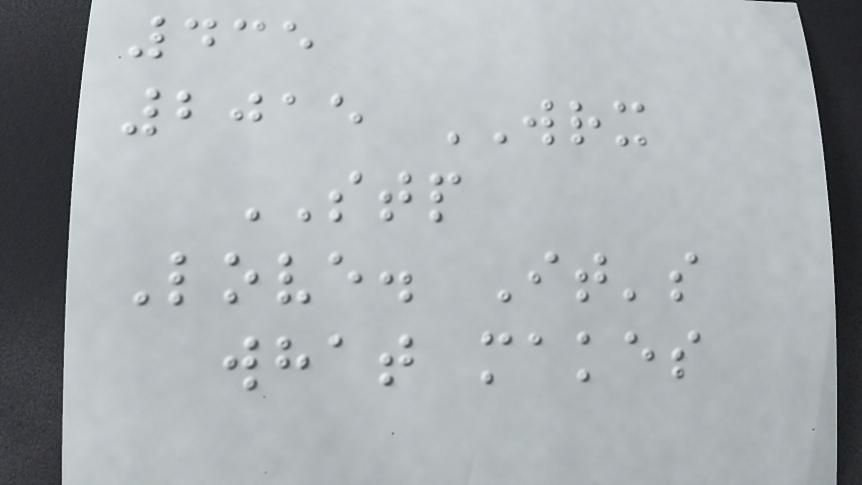435
2015 WRX
STP
Love. It's
what makes
